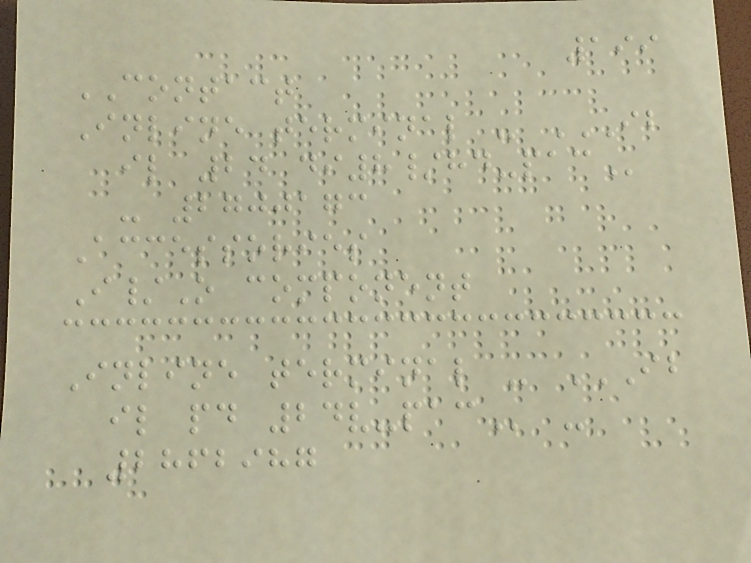199
CONTACT
Inline terminal - IB
IL 24 DI8/HD-PAC
- 2700173
Accessories
I/O component
Inline terminal - IB
IL PD 24V-PAC -
2862987
